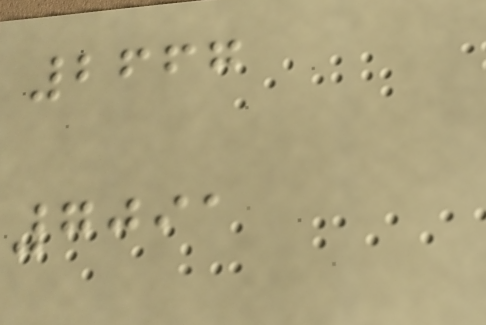2667
7091
